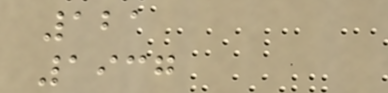121
1937
